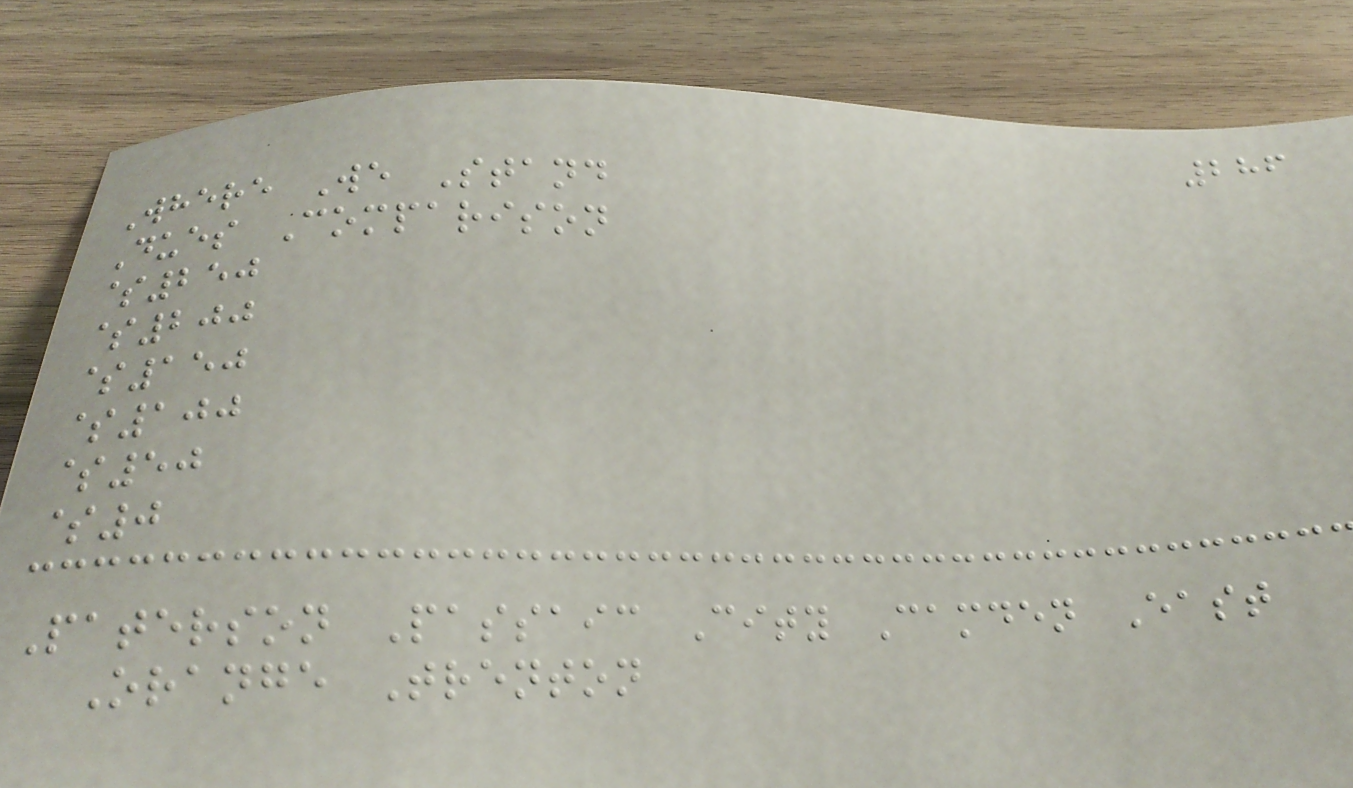286
Where We Stand
Dues Comparison
$250
$200
$150
$100
$50
$0
Paterson Passaic City Camden East
Orange Trenton
